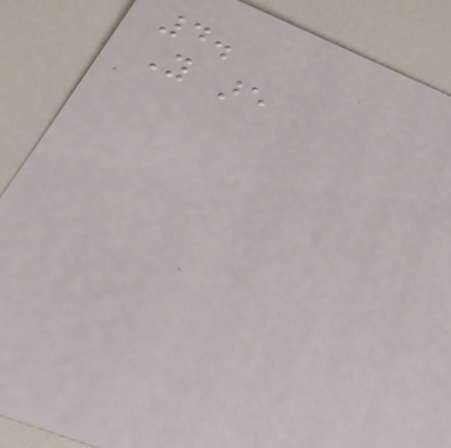4.
You are
